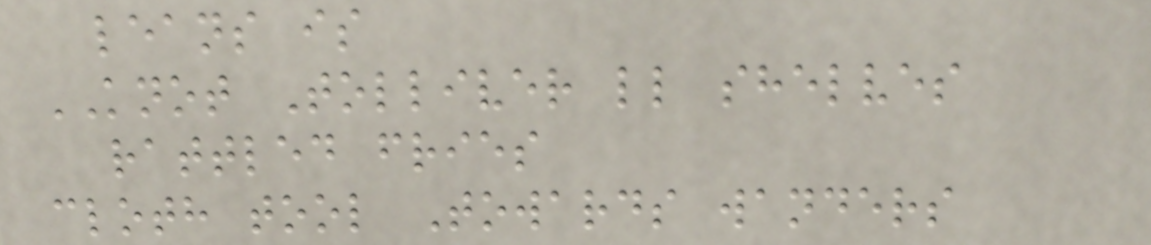leans is
KNOT Tolliver ll shelves
rattled fries
cloth tool Towards wanders
